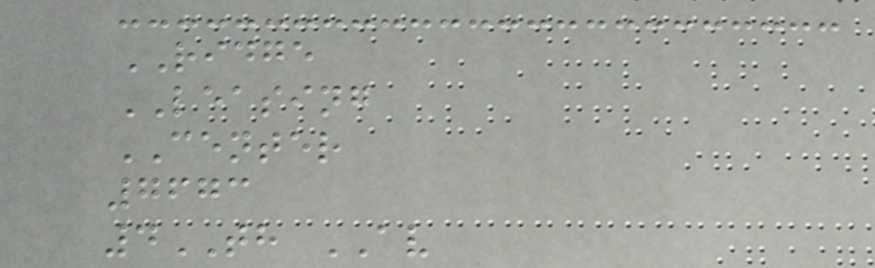RIDGE
LEASING
CENTER
7673
4TH AV
